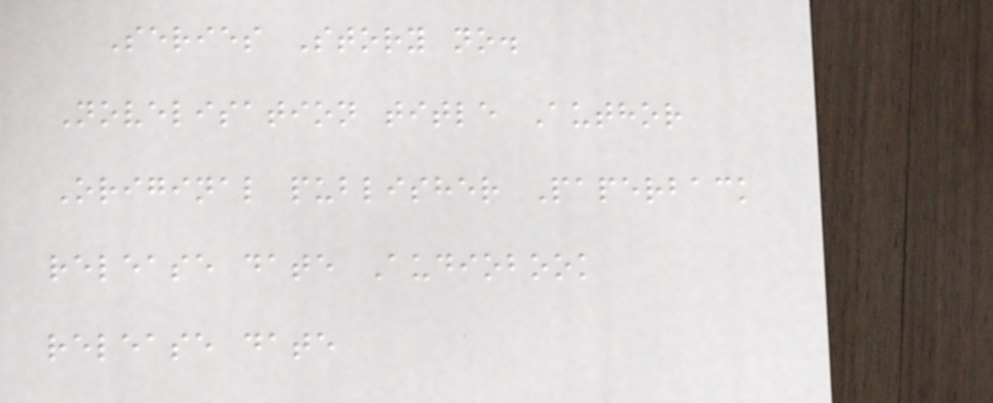Series Story no.
Novelisation title Author
Original publisher Paperback
release date Audiobook
release date
